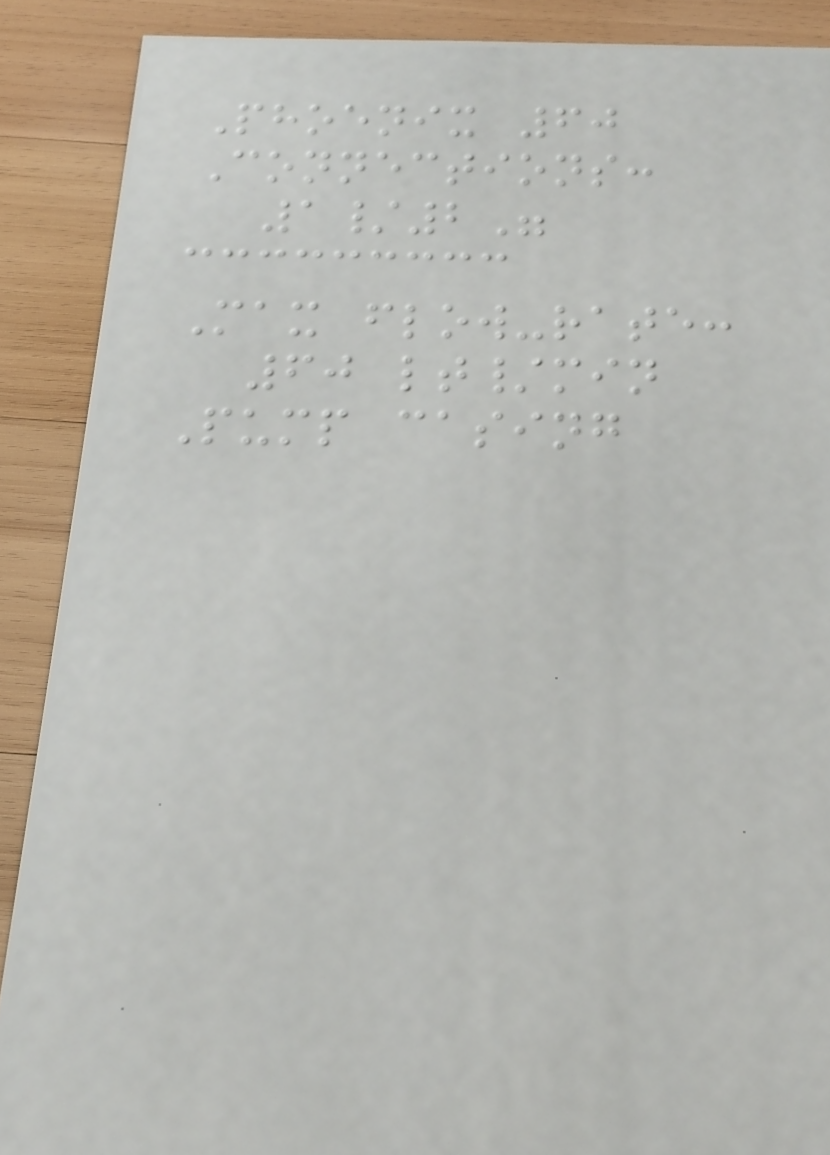Phoenix 60
Connections:
1/2"
Max flow-rate:
60 lt/min
Pump casing
